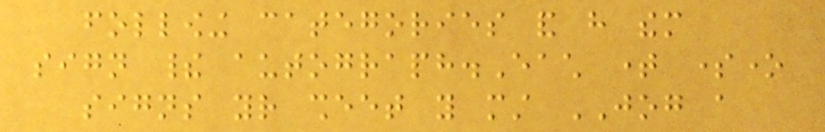following categories and have them
sign their autograph.Each time someone
signs your sheet you must JOG a
